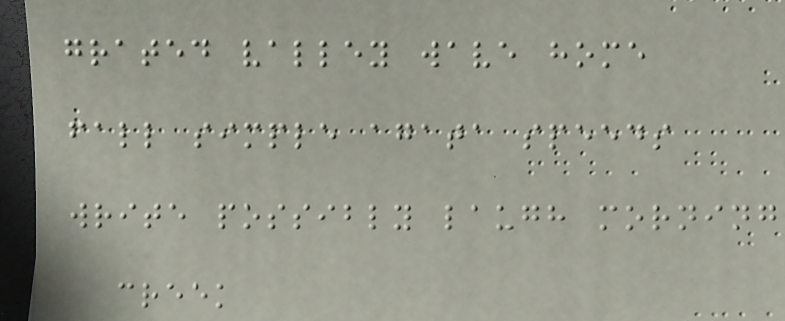grated valley wave home
fall simple agata speeds
write possibly laugh morning
creek
